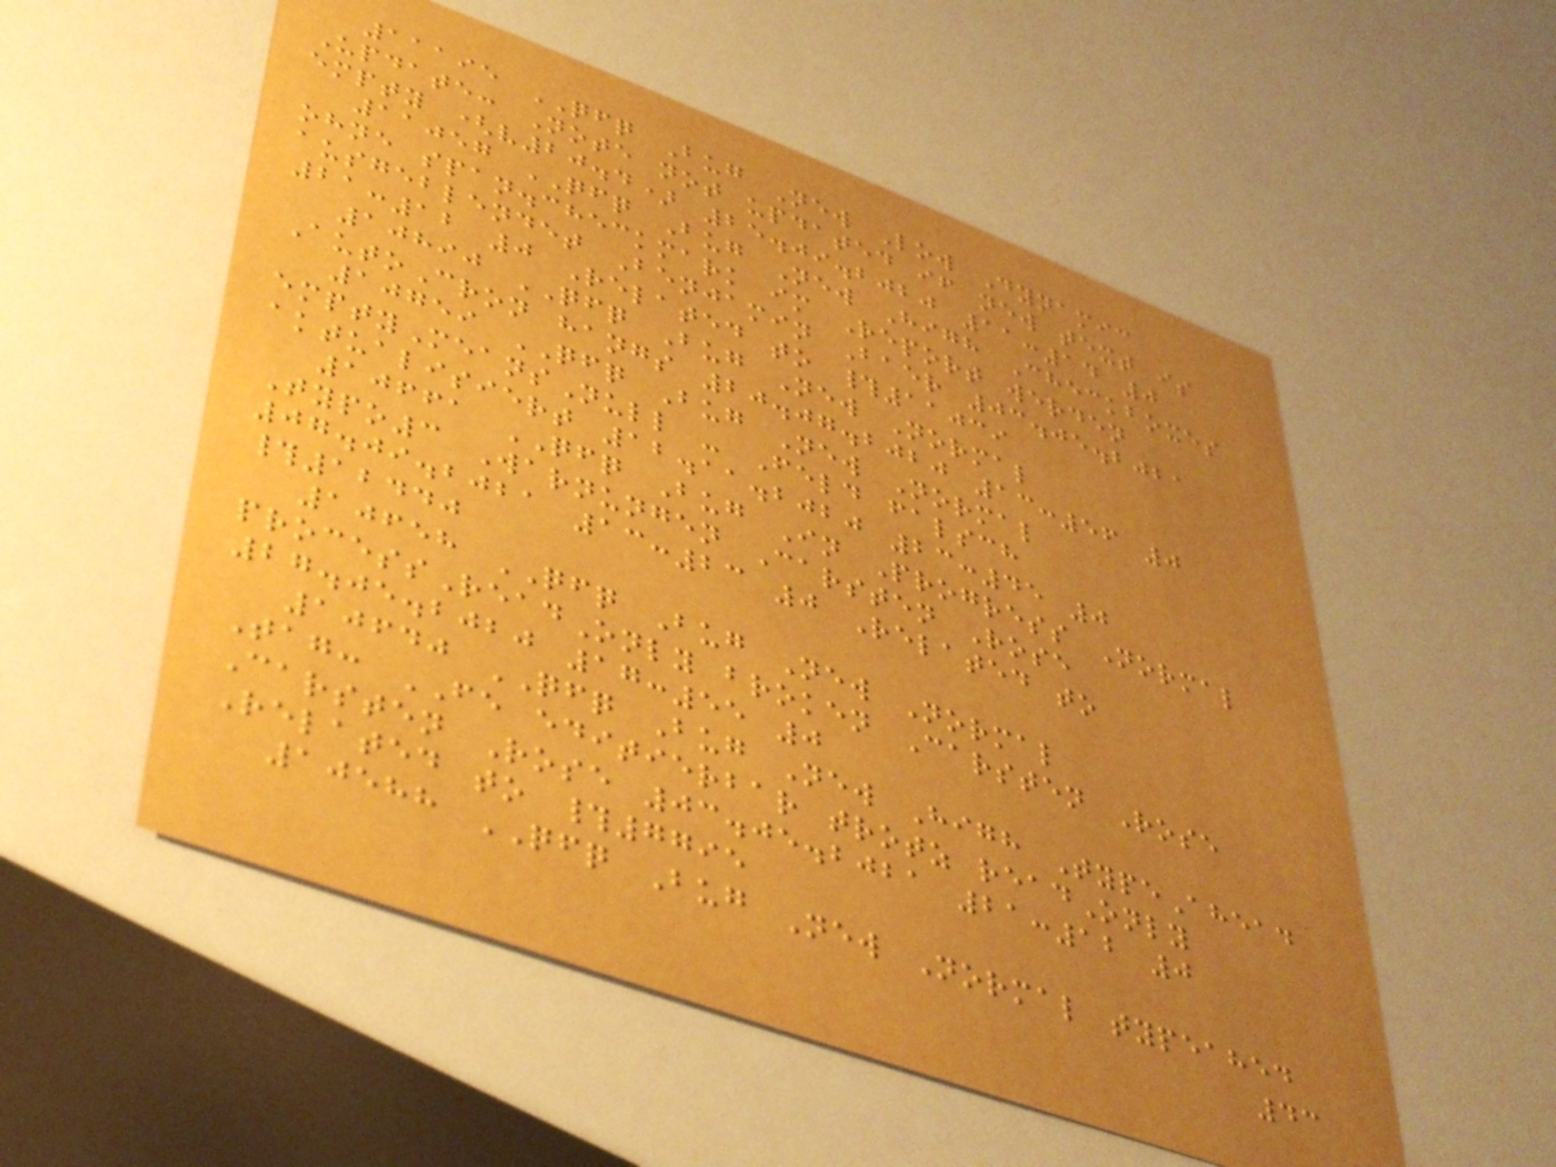11195 QFQ Bug New Low Dynamic
Update: Note not updated if new text is
empty (v20.4) 25.09.2020 11:14 0
11057 QFQ Bug New High Checkboxes
ohne span.checkmark im Report werden
ausgeblendet Benjamin Baer 03.05.2021
21:12 0 Related to #11039
10890 QFQ Bug New Normal
AutoCron hangs 20.07.2020 13:56 0
10759 QFQ Bug New Normal
emptyMeansNull - Feld falsch
aktualisiert 12.11.2020 23:45 0
10661 QFQ Bug In Progress Normal
Typo3 Warnungen Carsten Rose
07.09.2021 13:23 0 Related to
#12440
10658 QFQ Bug New Normal
processReadOnly broken Carsten Rose
27.05.2020 17:55 0
10640 QFQ Bug New High TypeAhead
Tag: FE editierbar trotz readOnly
Carsten Rose 03.05.2021 21:12 0
Related to #7795
10588 QFQ Bug New Normal typeahed
43
